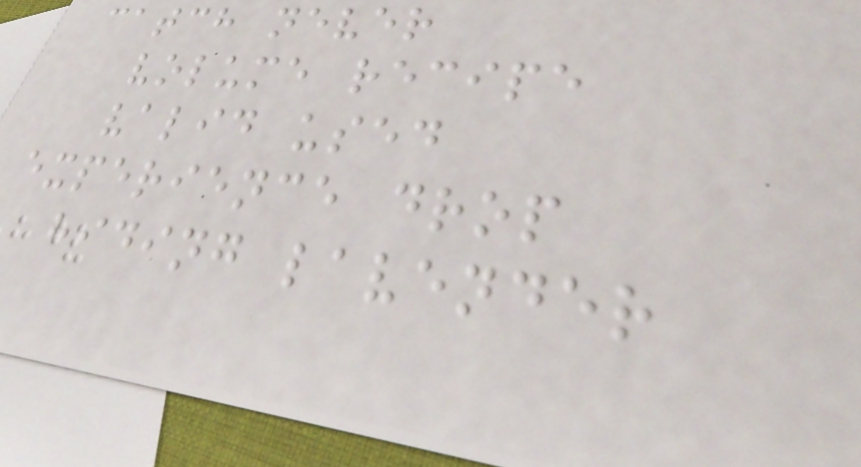catch never
volume recipe
valid used
experience drop
hiding lavender
